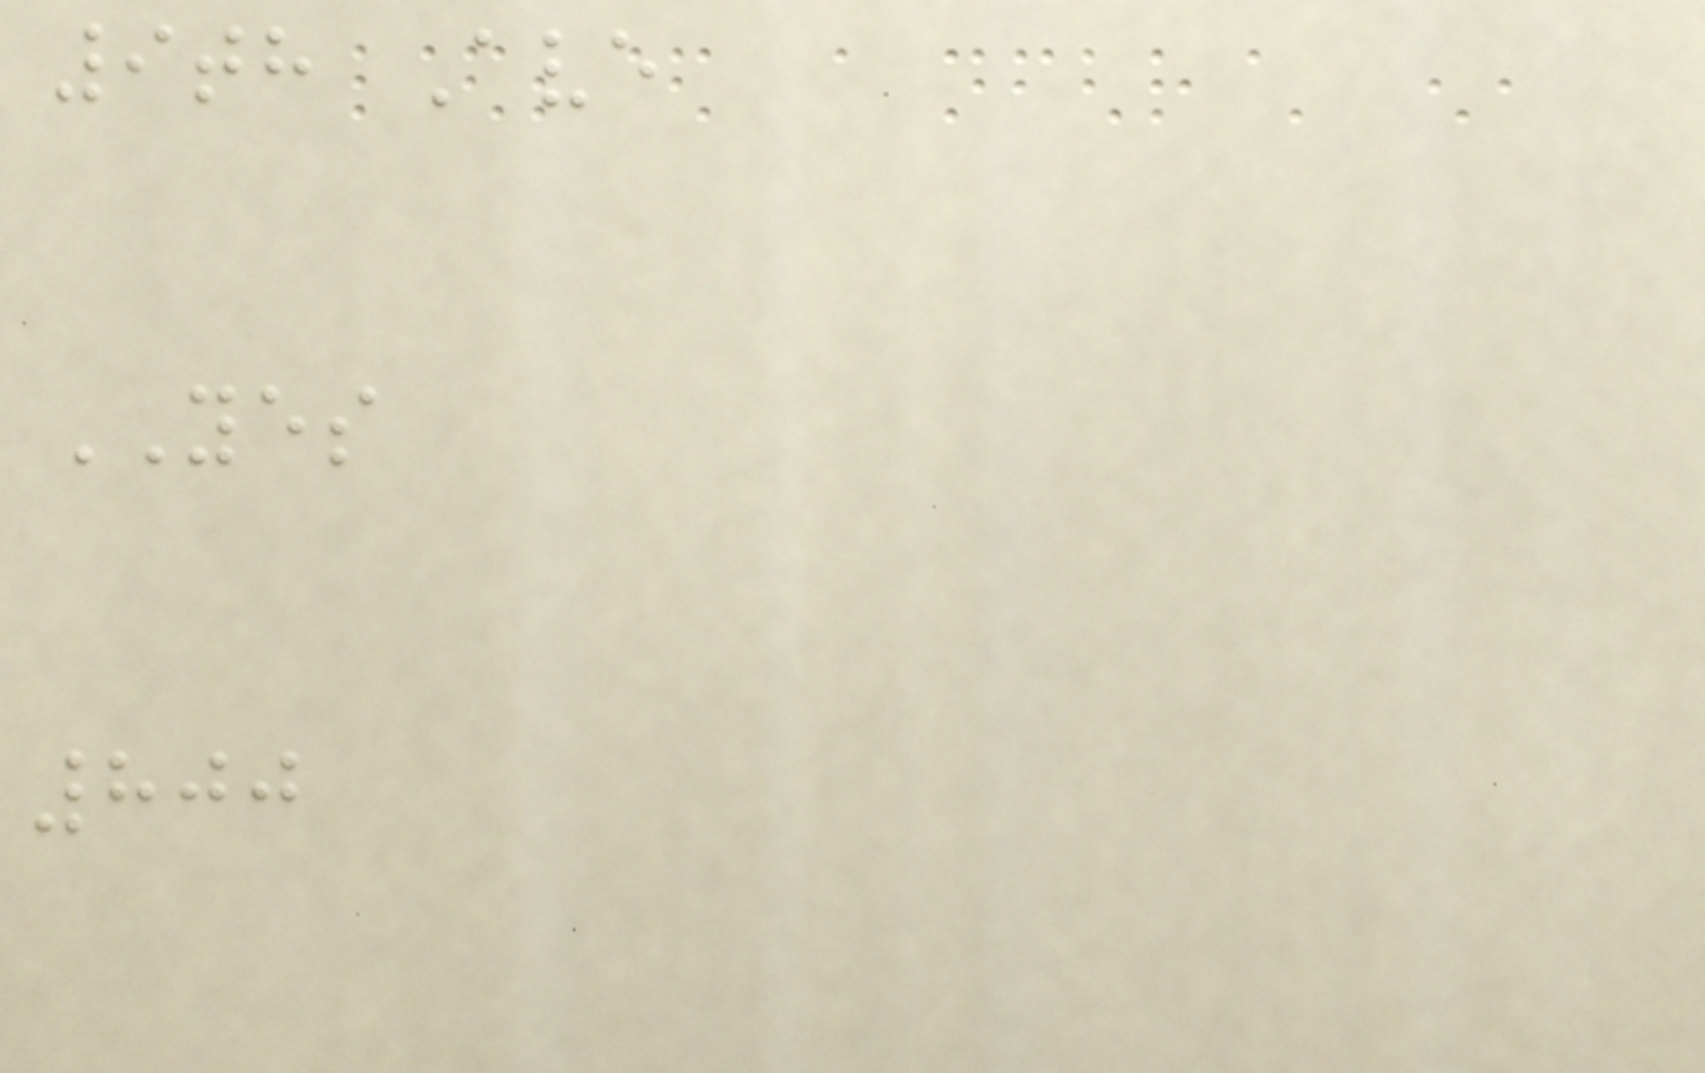9th Ave
YES
800
